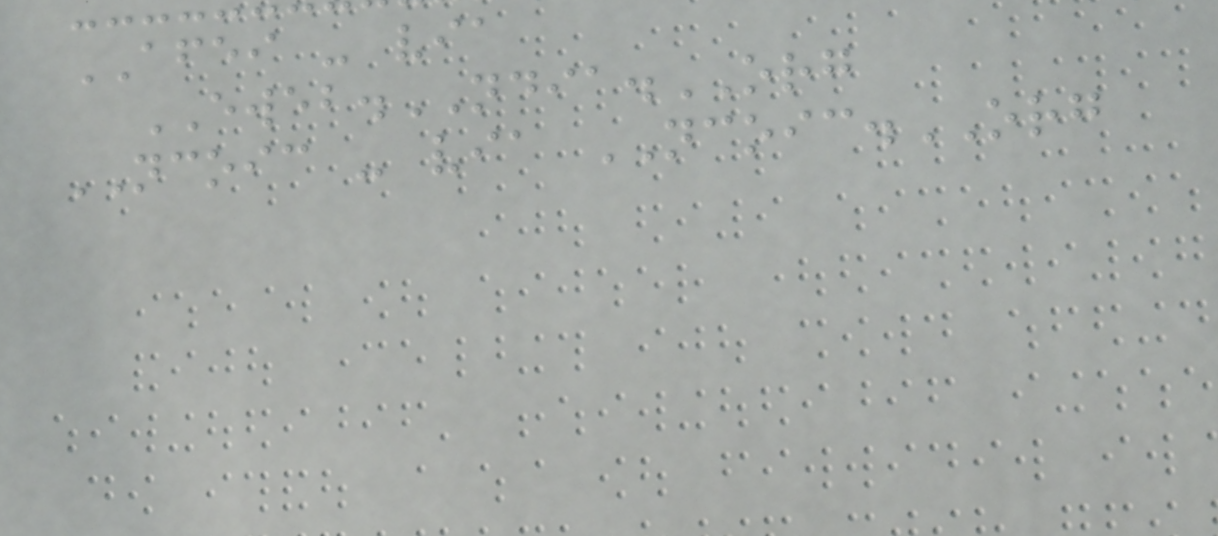AFEI - via
EWEB.NDIA.ORG
NCOIC - via NCOIC.ORG
